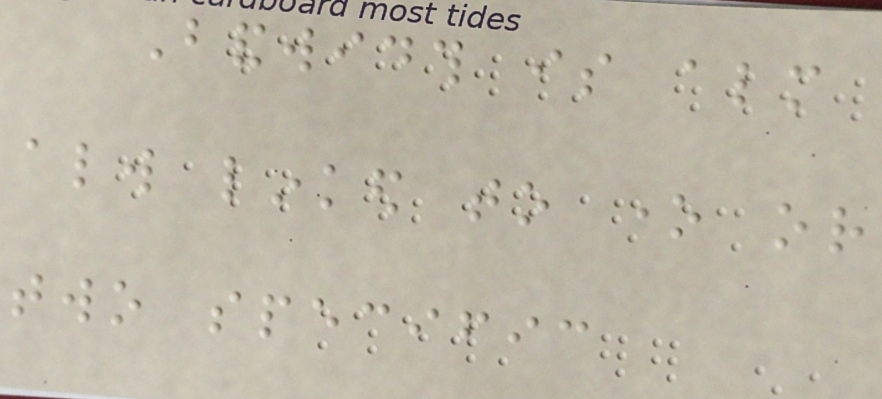Bandwidth is almost
always linked to one or
two specific
